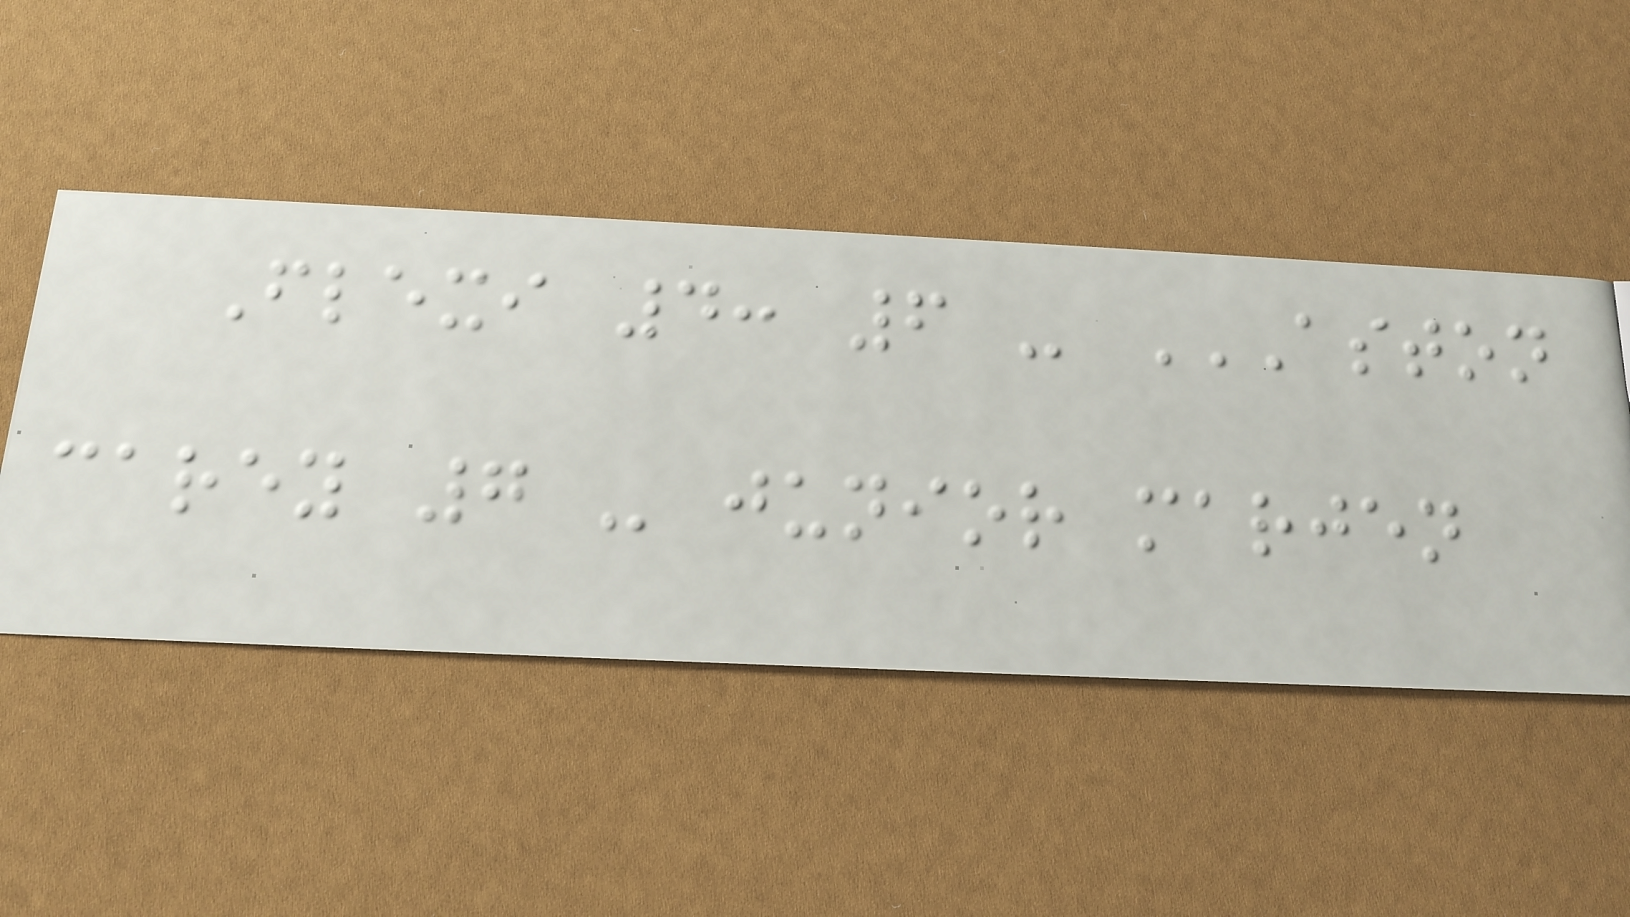Flexi 4: 6 - ASTON
CAREY 7 - JUNIOR MARJEN
